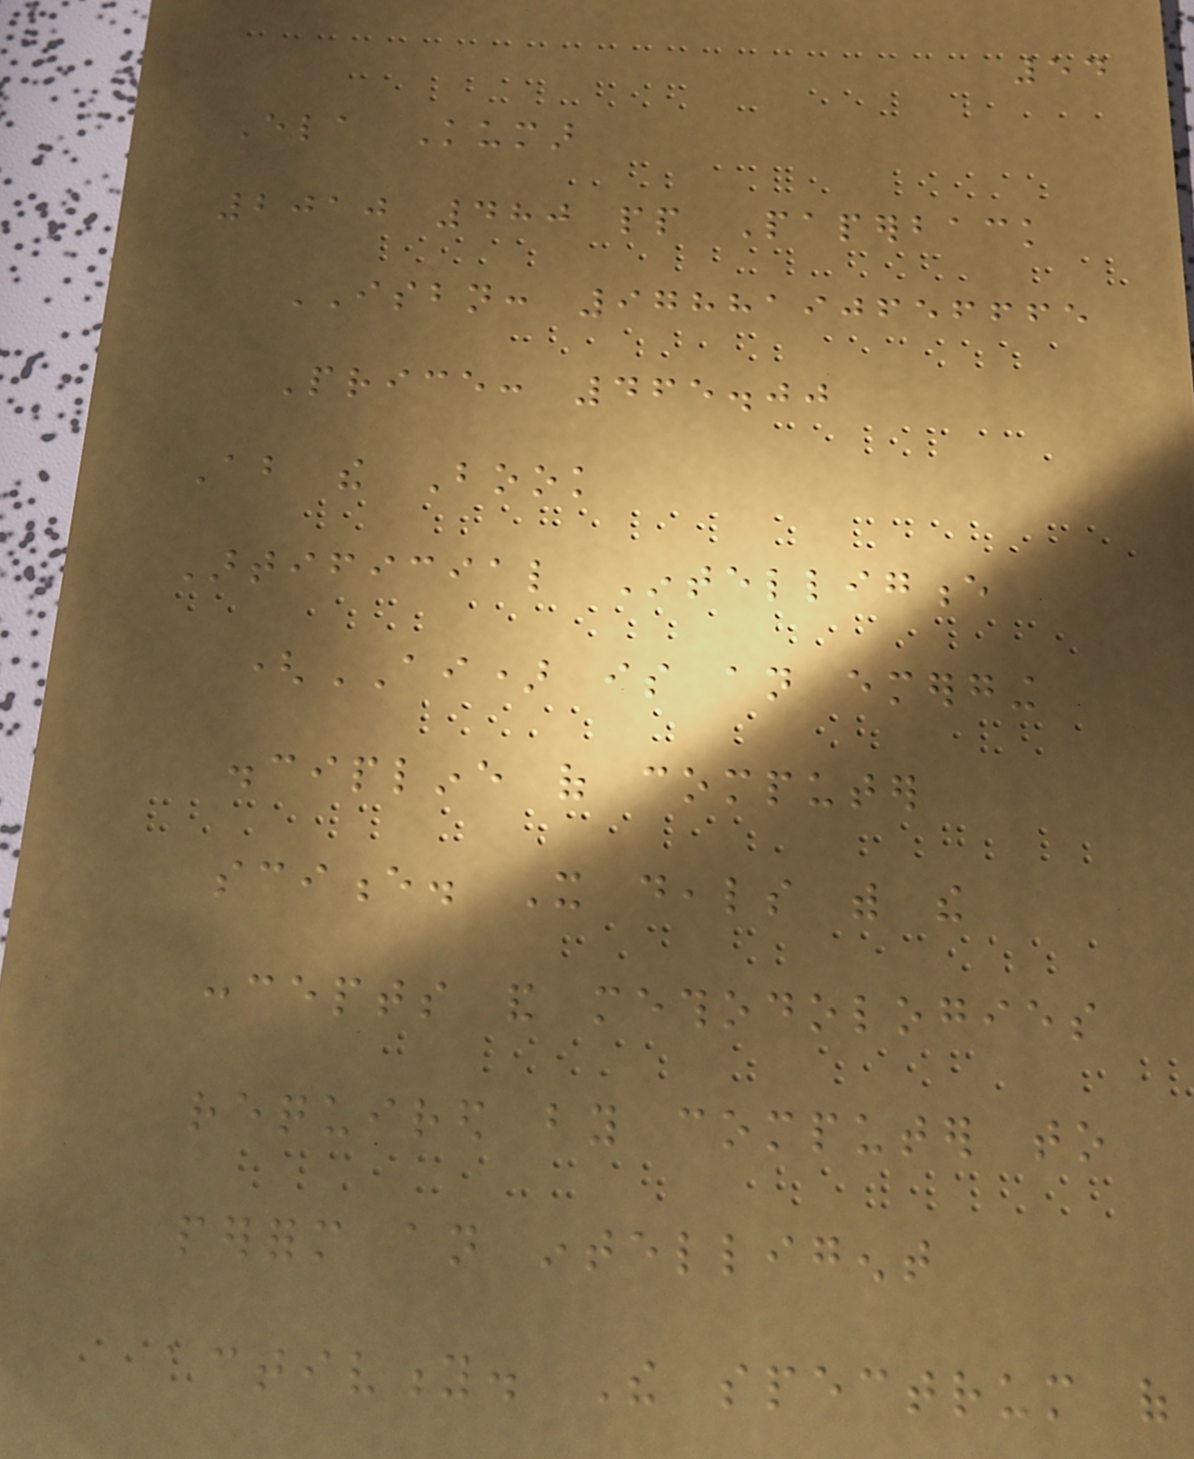54
Ela Kumar
2010 480 pp Paperback
ISBN: 9788190656665
Price: 465.00
About the Book
Artificial Intelligence
(AI) is an emerging
discipline of computer
science. It deals with the
concepts and methodologies
required by computer to
perform an intelligent
activity. The spectrum of
